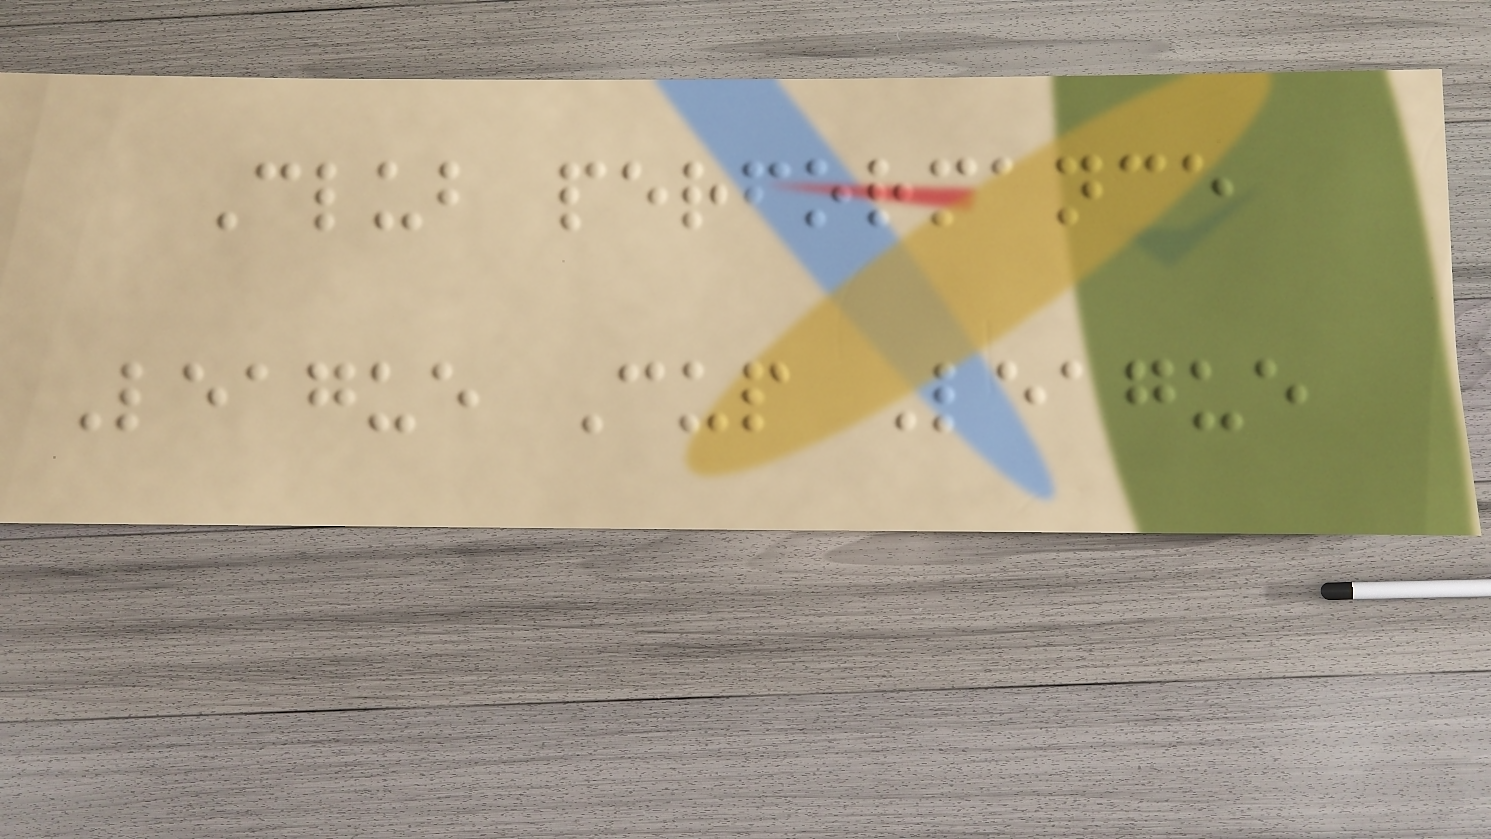Club performance
League Cup League
